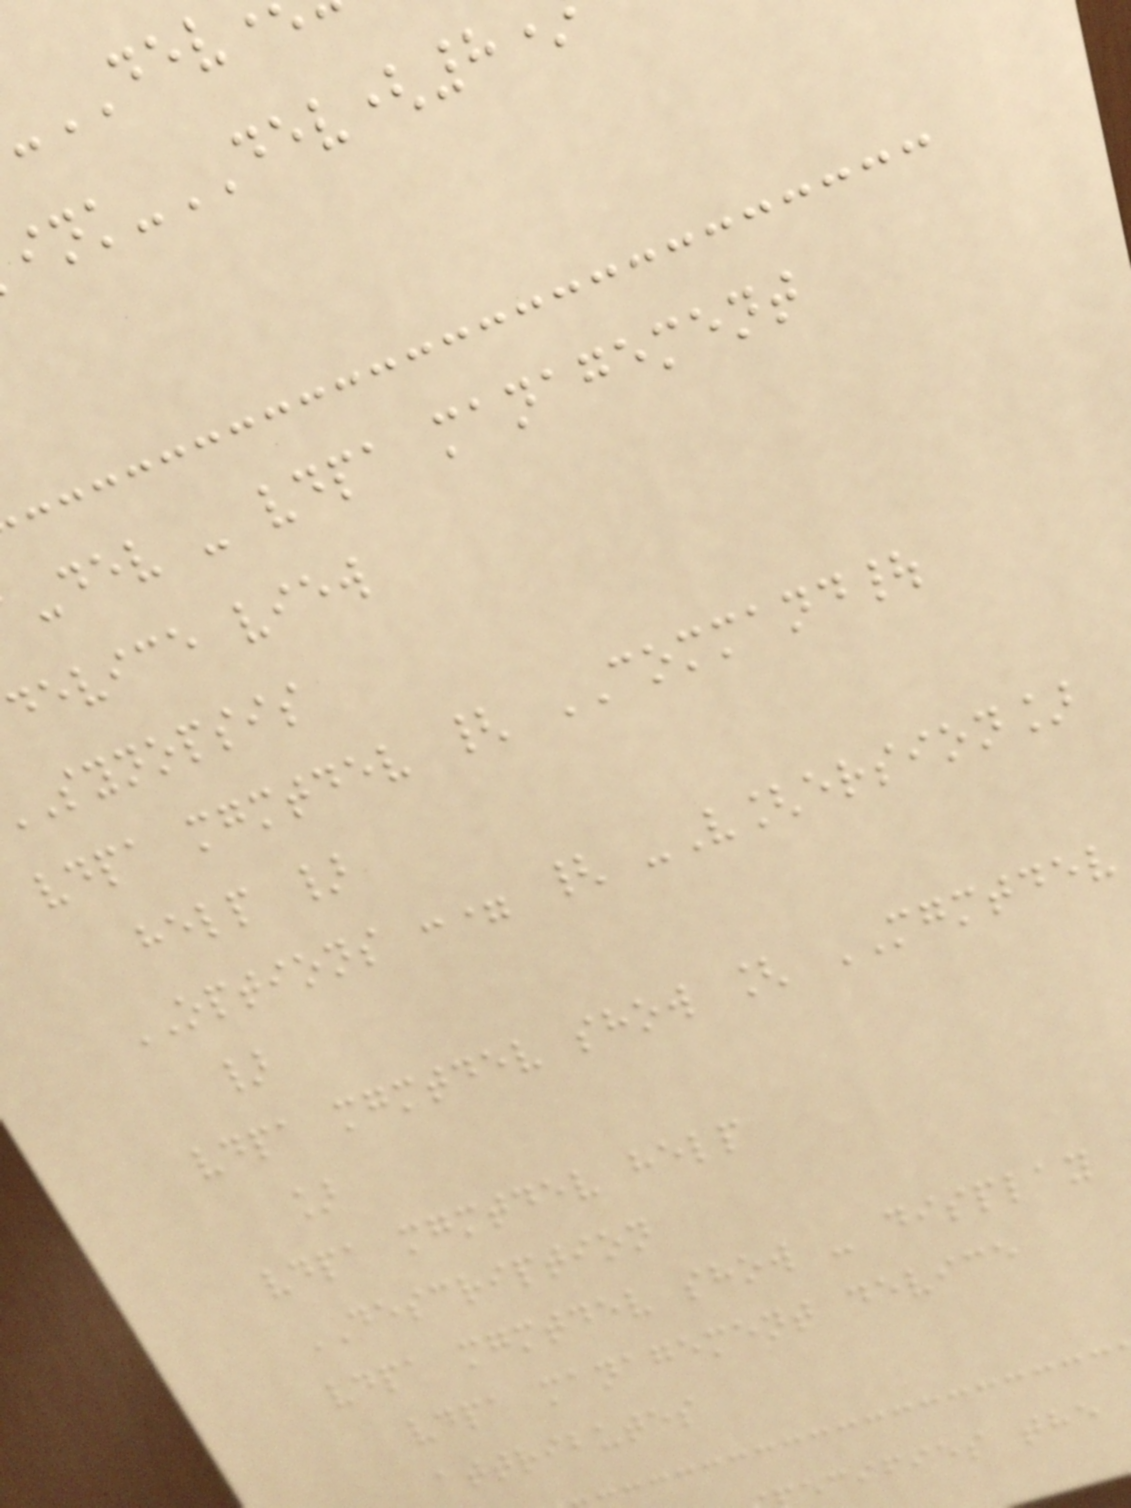-dev - vdpa management
device view
synopsis
vdpa mgmtdev { COMMAND|
help }
OPTIONS := { -V[ersion]
}
vdpa mgmtdev show [ MGMTDEV
]
vdpa mgmtdev help
DESCRIPTION
vdpa mgmtdev show - display
vdpa management device
attributes
ecifies the
